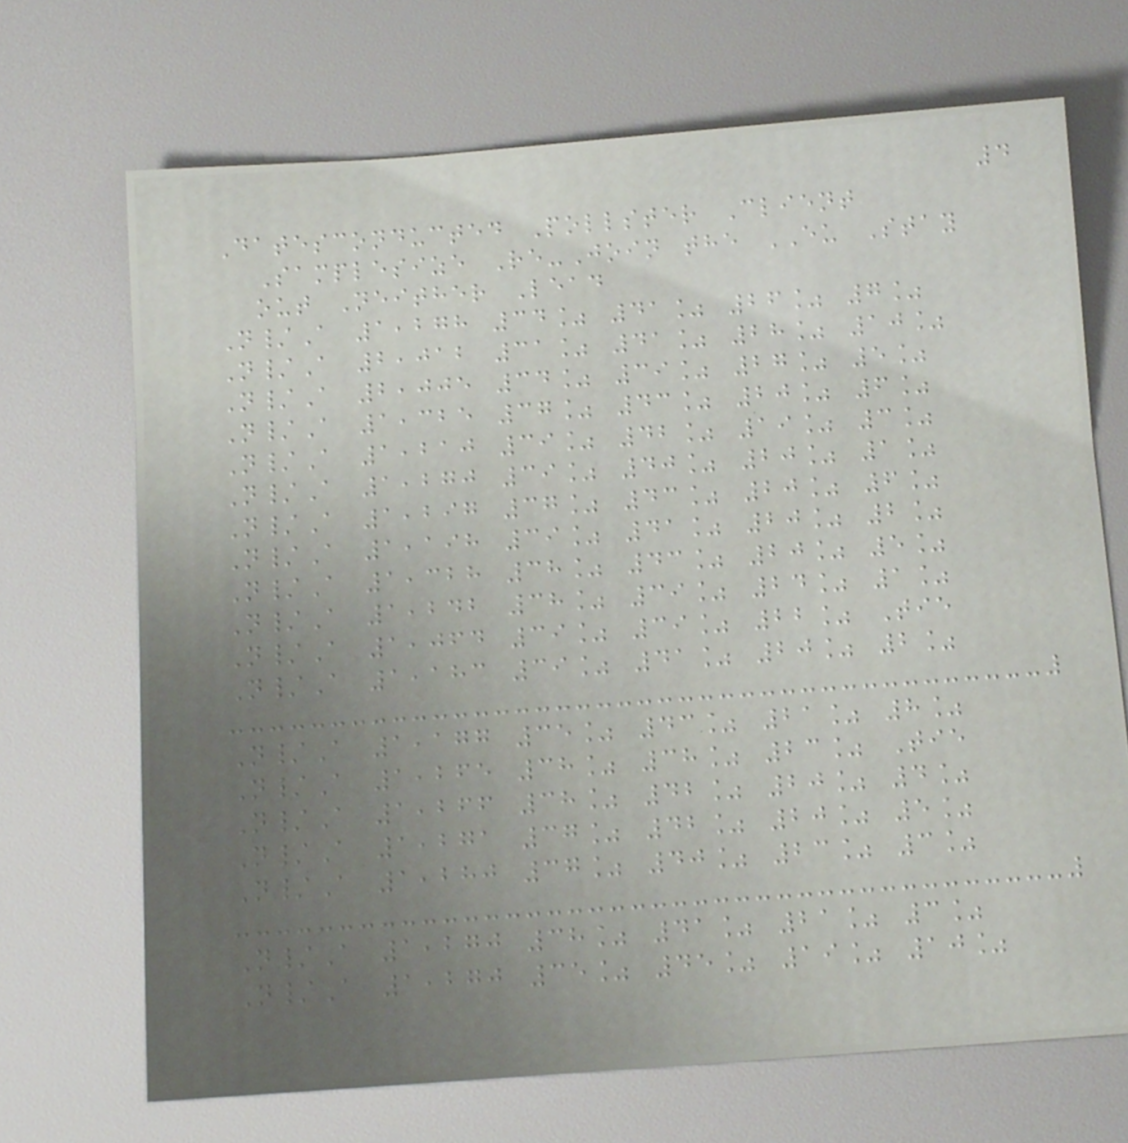4
Datesconducted Pollster Client
Samplesize Re-Join the EU Stay
out Neither Lead
N/A 1,278 34% 41% 26% 7%
N/A 2,012 31% 41% 28% 10%
N/A 2,005 34% 39% 27% 5%
N/A 1,325 37% 43% 20% 6%
N/A 1,210 39% 42% 19% 3%
N/A 1,270 39% 40% 20% 1%
N/A 1,297 37% 43% 20% 6%
N/A 1,198 39% 41% 20% 2%
N/A 1,328 38% 43% 20% 5%
N/A 1,242 38% 39% 24% 1%
N/A 1,064 39% 39% 22% Tie
N/A 1,183 39% 41% 20% 2%
N/A 1,177 35% 43% 21% 8%
N/A 1,265 38% 38% 23% Tie
N/A 1,266 38% 42% 20% 4%
N/A 1,271 37% 42% 20% 5%
N/A 1,280 37% 40% 23% 3%
N/A 1,270 38% 41% 21% 3%
N/A 1,270 35% 45% 19% 10%
